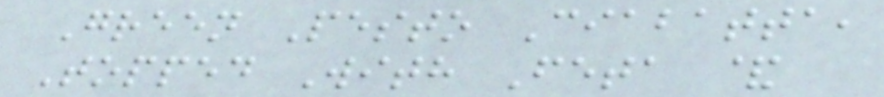Green Pesto Ciabatta,
Topped With Feta &
